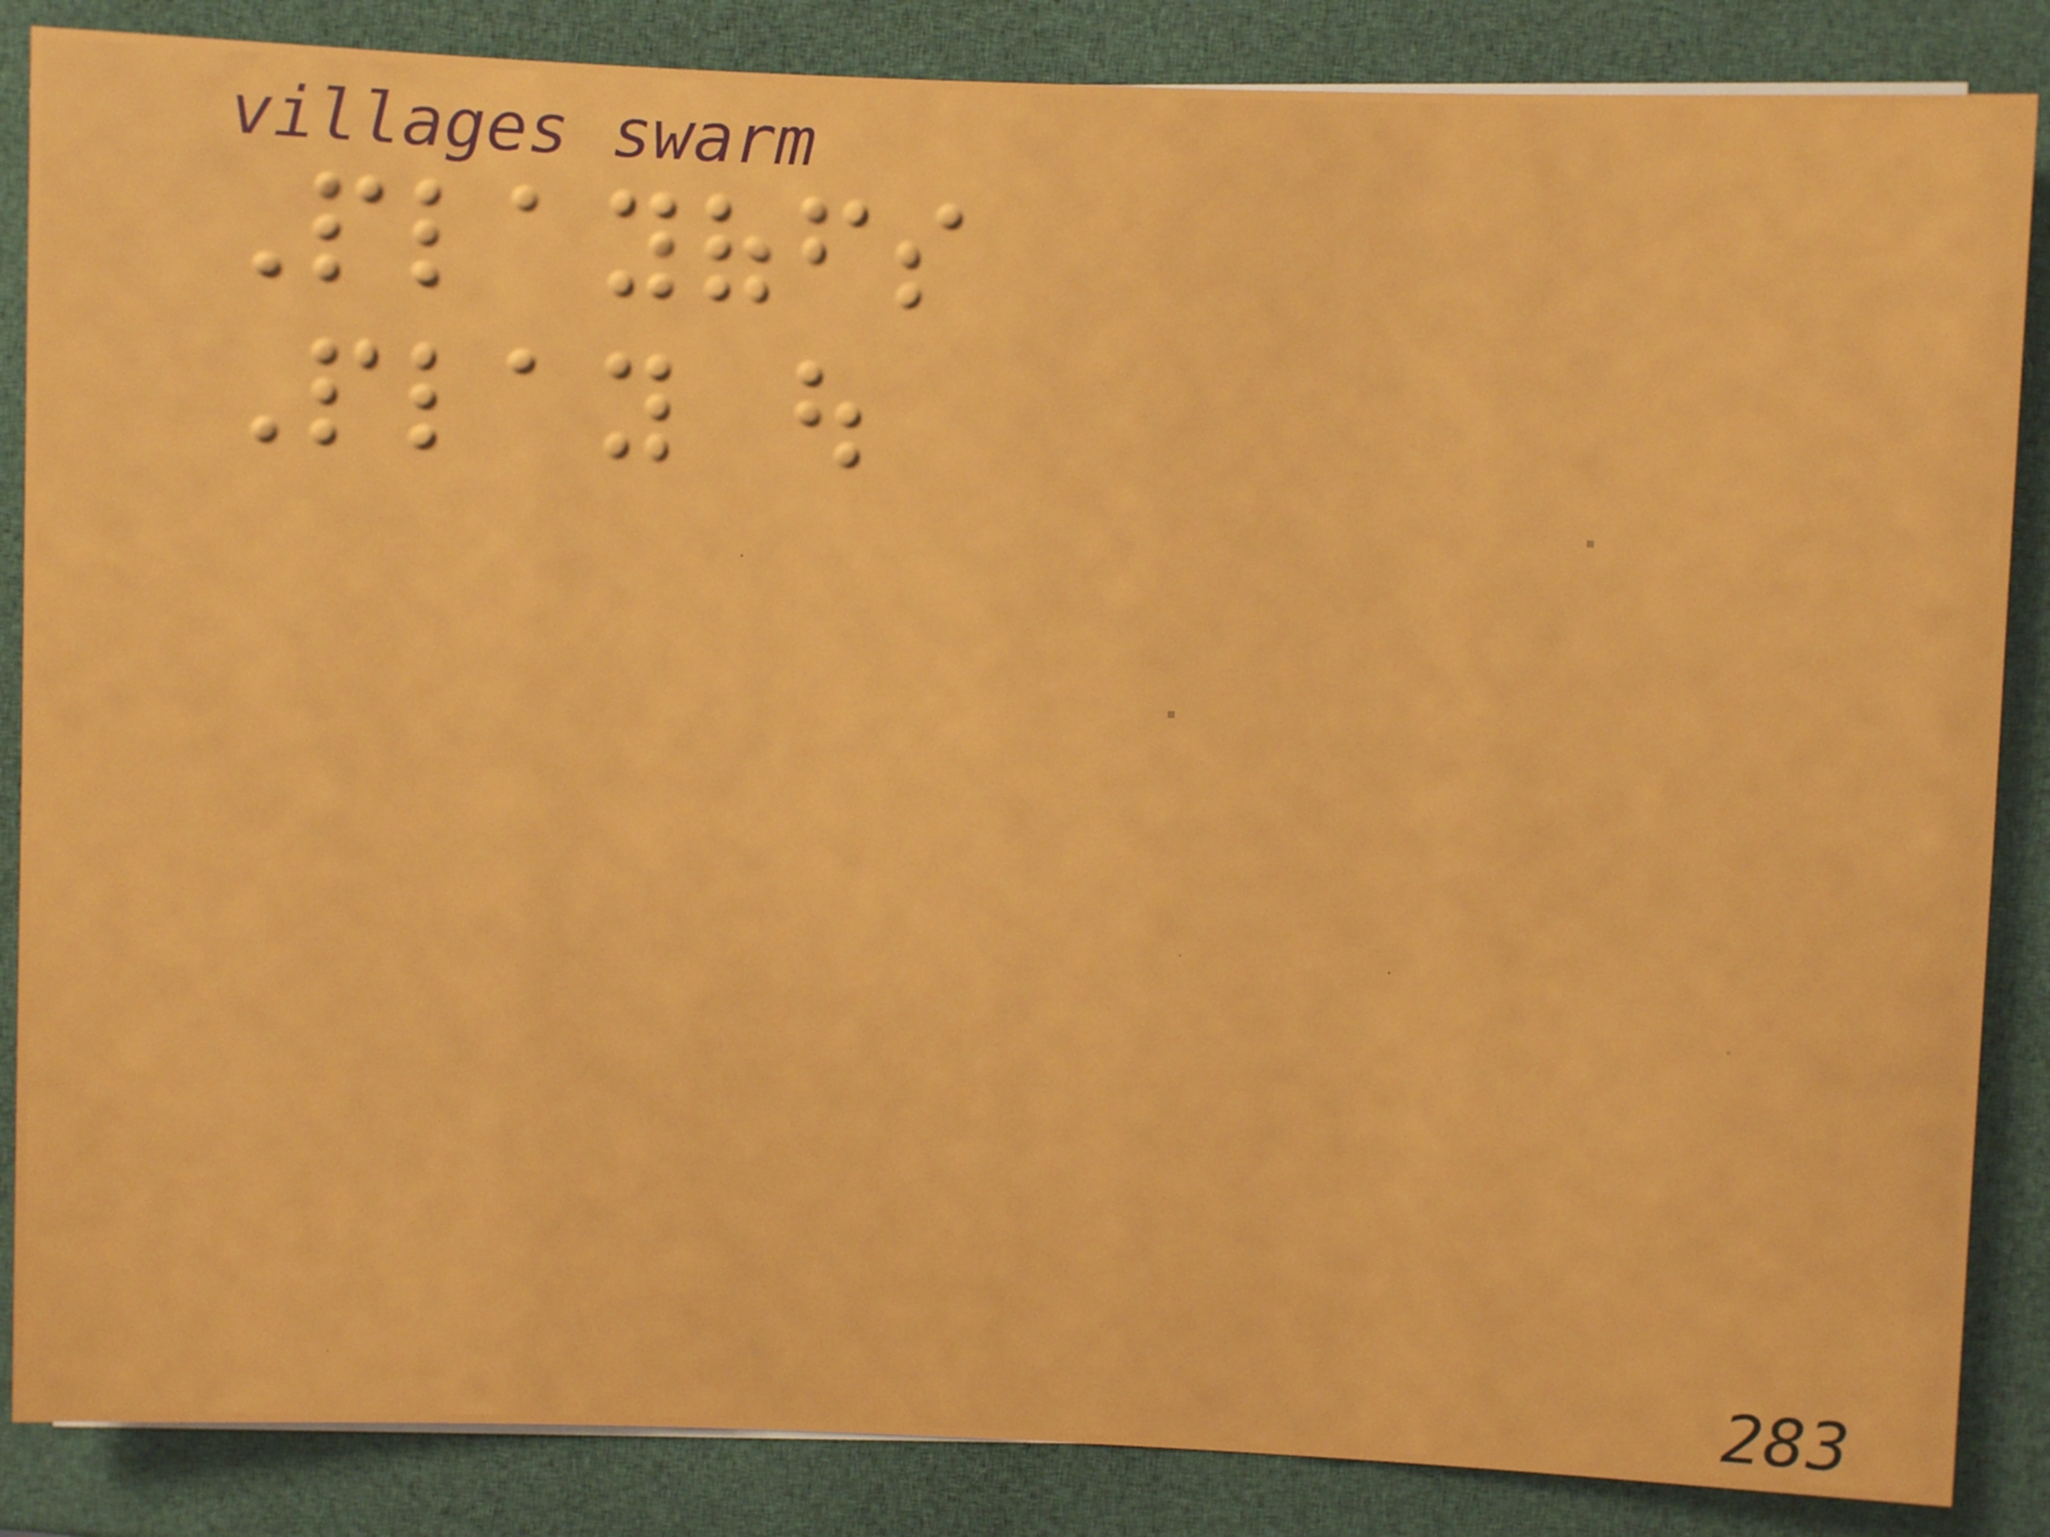Playoffs
Play out
